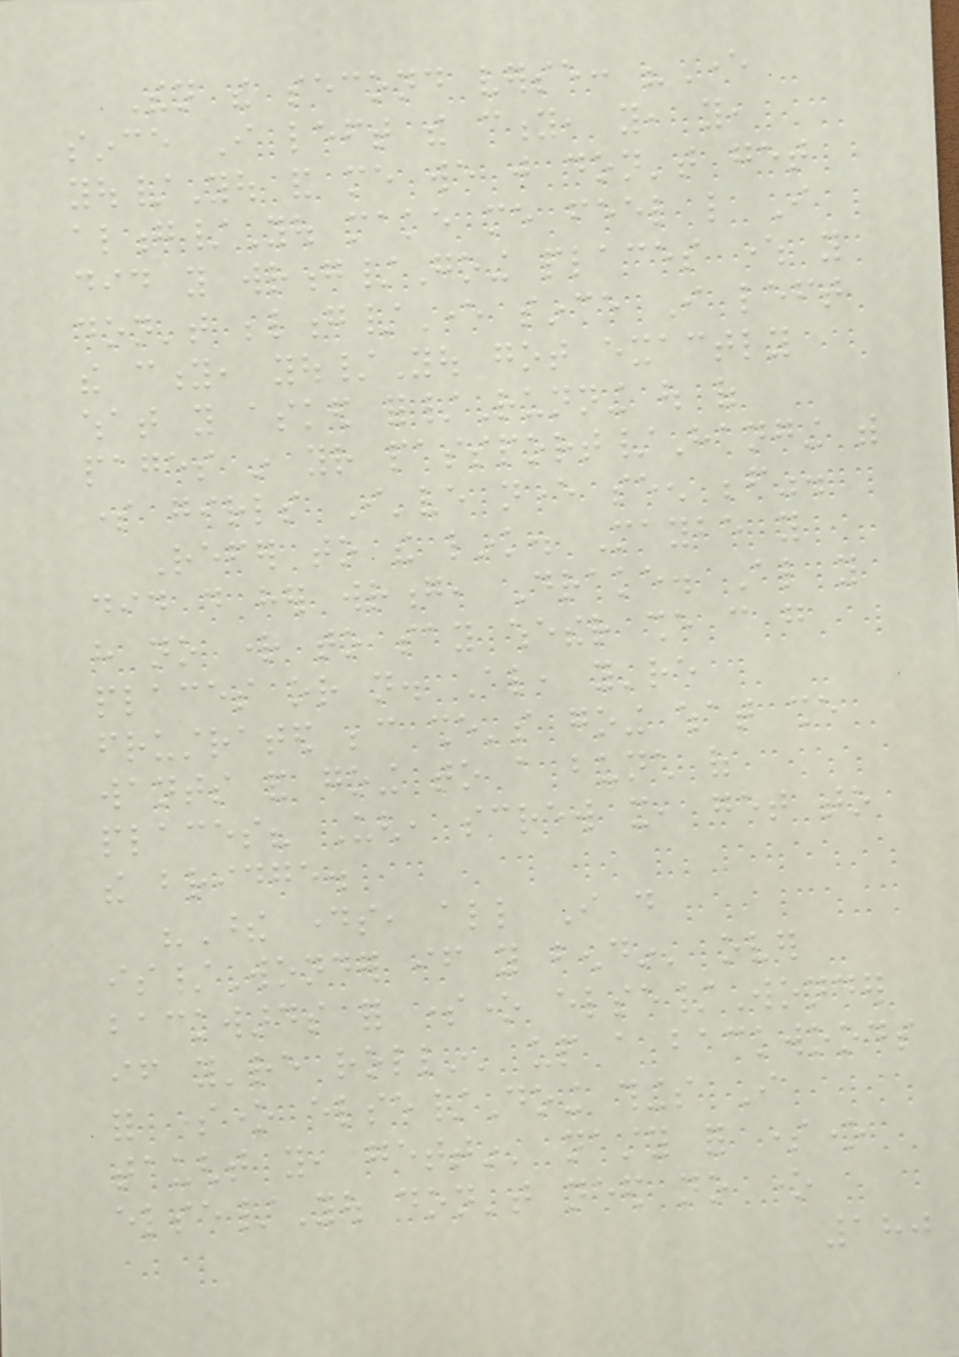Then the second verse: "Ever
since I left the city, you, you,
you/You and me we just don't get
along/You make me feel like I
did you wrong/Going places where you
don't belong/Ever since I left
the city, you/You got exactly
what you asked for/Running out of
pages in your passport/Hanging with
some girls I've never seen before".
Refer to the link. Maybe you
did do her wrong, Drake. Also you
have no right to say whether she can go
places or not. Also, you're
frustrated because she's going what she
wants and going to a bunch of
places? Ugh, screw it, get to
the bridge.
"These days, all I do
is/Wonder if you bendin' over
backwards for someone else/Wonder
if you're rollin' up a backwoods
for someone else/Doing things I
taught you, gettin' nasty for someone
else/You don't need no one
180
